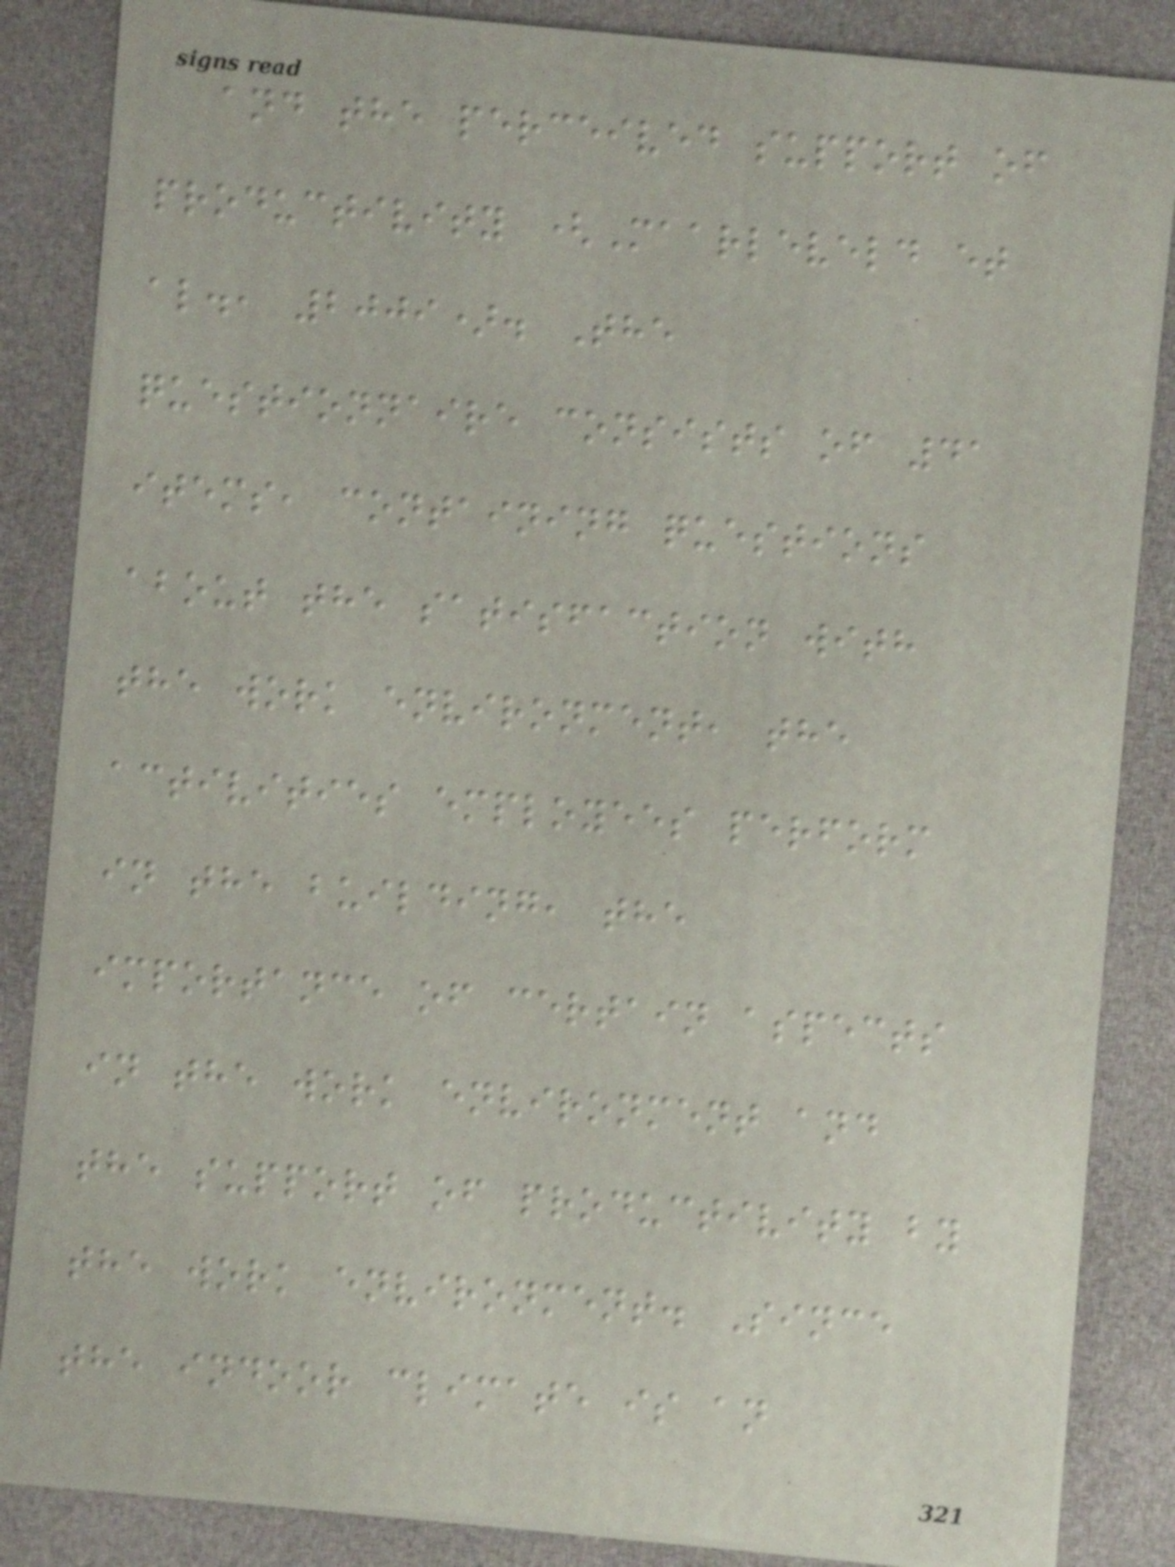and the perceived support of
productivity (Maarleveld et
al., 2009). The
questionnaire consists of 41
items, containing questions
about the satisfaction with
the work environment, the
activities employees perform
in the building, the
importance of certain aspects
in the work environment and
the support of productivity by
the work environment. Since
the indoor climate is an
